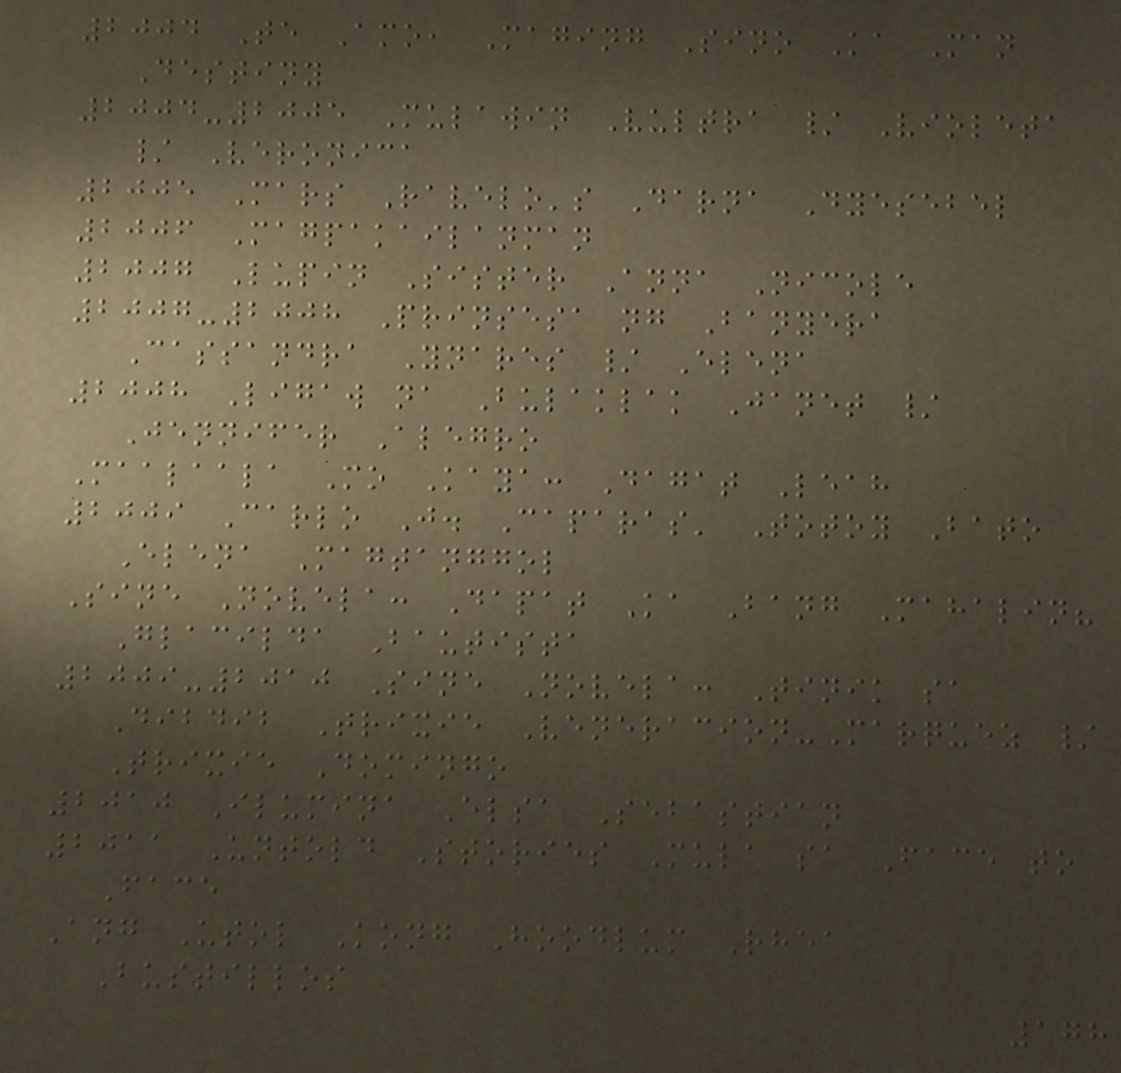2004 Te Amo, Maging Sino Ka Man
Destiny
2004-2005 Mulawin Vultra / Violeta
/ Veronica
2005 Mars Ravelo's Darna Dyesebel
2006 Magpakailanman
2007 Lupin Sister Anna Nicole
2007-2008 Prinsesa ng Banyera
Cassandra Ynares / Elena
2008 Ligaw na Bulaklak Janet /
Jennifer Alegro
Maalaala Mo Kaya: Dagat Leah
2009 Carlo J. Caparas' Totoy Bato
Elena Magtanggol
Sine Novela: Dapat Ka Bang Mahalin?
Glacilda Bautista
2009-2010 Sine Novela: Tinik sa
Dibdib Trixie Veneracion-Marquez /
Trixie Domingo
2010 Ilumina Elsa Sebastian
2011 Untold Stories Mula sa Face to
Face
Ang Utol Kong Hoodlum Rhea
Bustillos
178
